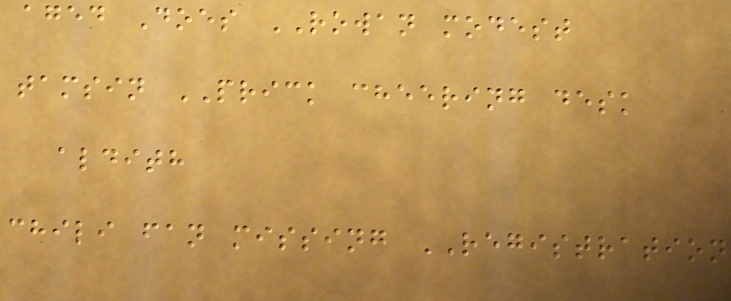aged Does ROWAN modest
tamsin PRICK cheering desk
aldith
chili fan missing REGISTRATION
